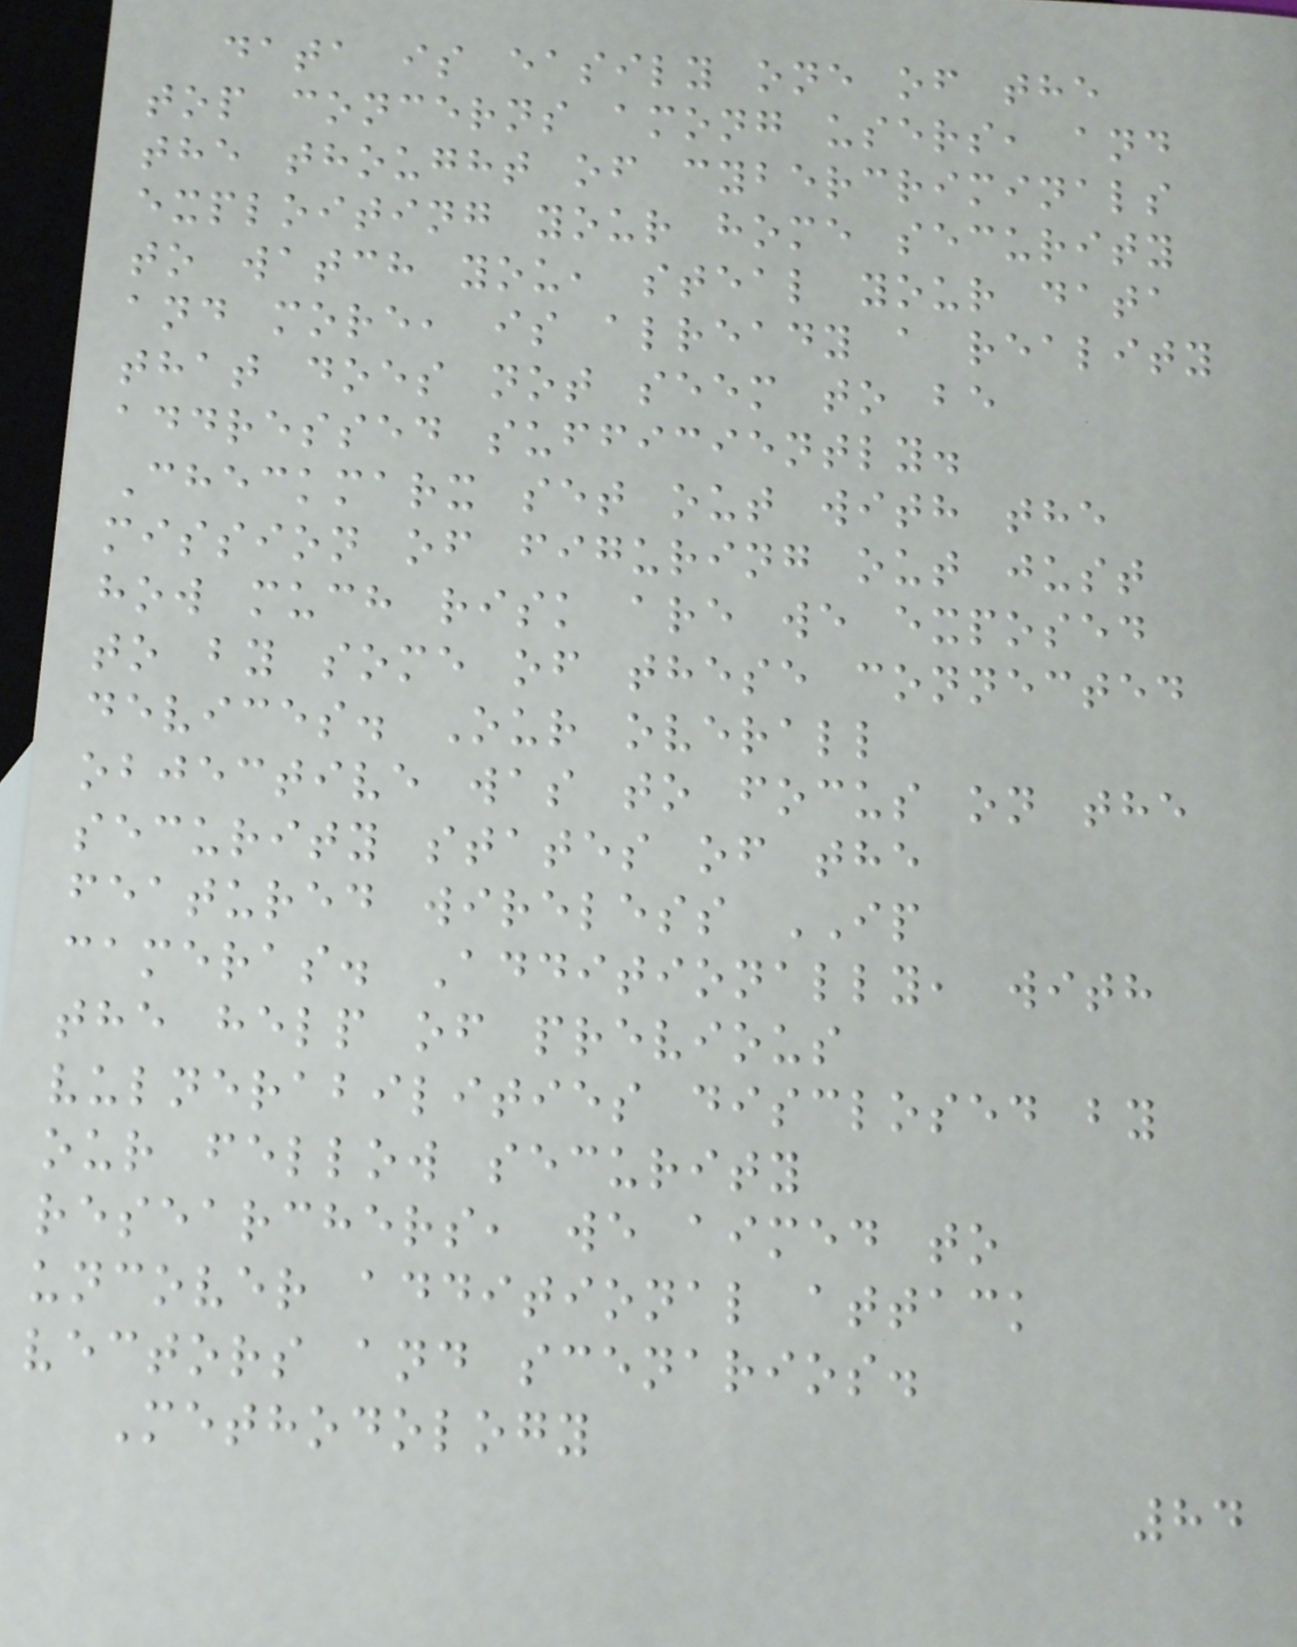data is easily one of the
top concerns among users, and
the thought of cybercriminals
exploiting your home security
to watch you, steal your data
and more, is already a reality
that does not seem to be
addressed sufficiently.
Checkmarx set out with the
mission of figuring out just
how much risk are we exposed
to by some of these connected
devices. Our overall
objective was to focus on the
security states of the
featured wireless IP
cameras. Additionally, with
the help of previous
vulnerabilities disclosed by
our fellow security
researchers, we aimed to
uncover additional attack
vectors and scenarios.
Methodology
84
